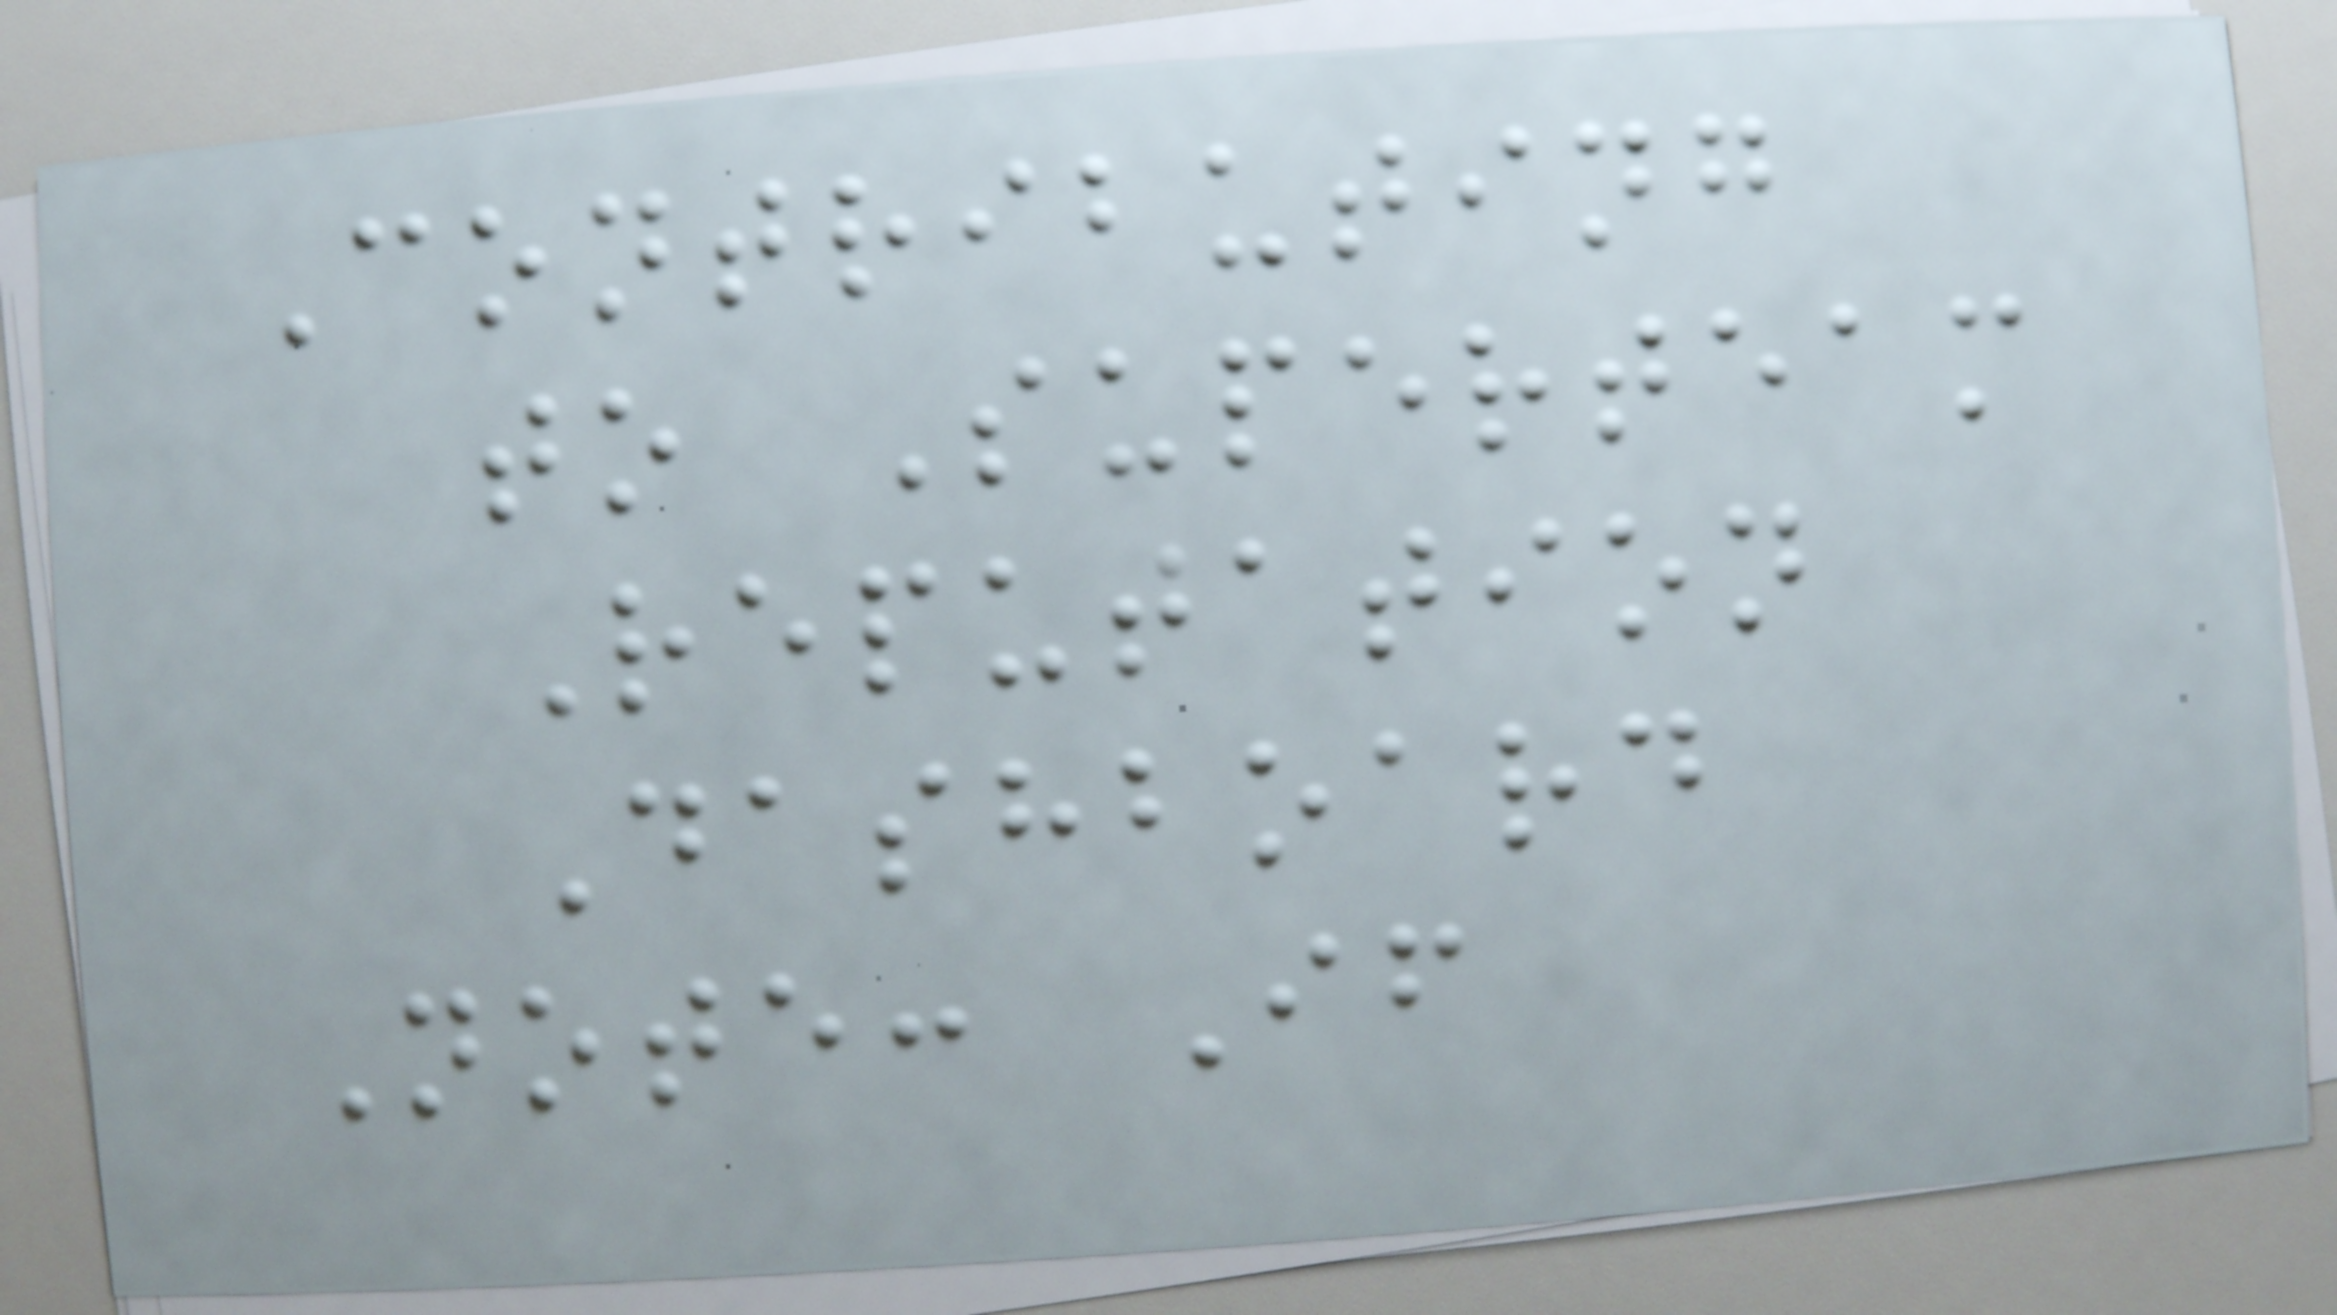Contributing
to Superteam
Reputation
Dashboard
Note: If
